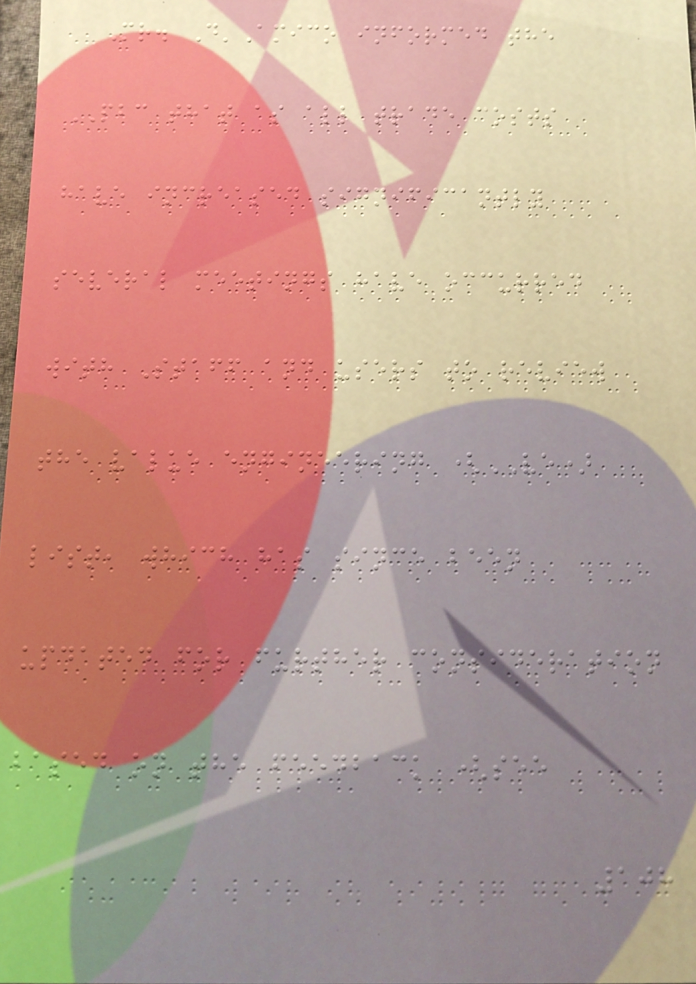Mr. D'Amico informed the
PBC that as all trade costs
have increased significantly
several meetings have occurred
with Staff and users to review
the value engineering (VE)
list, which has since been
updated for further consideration
based on the feedback (see
108
